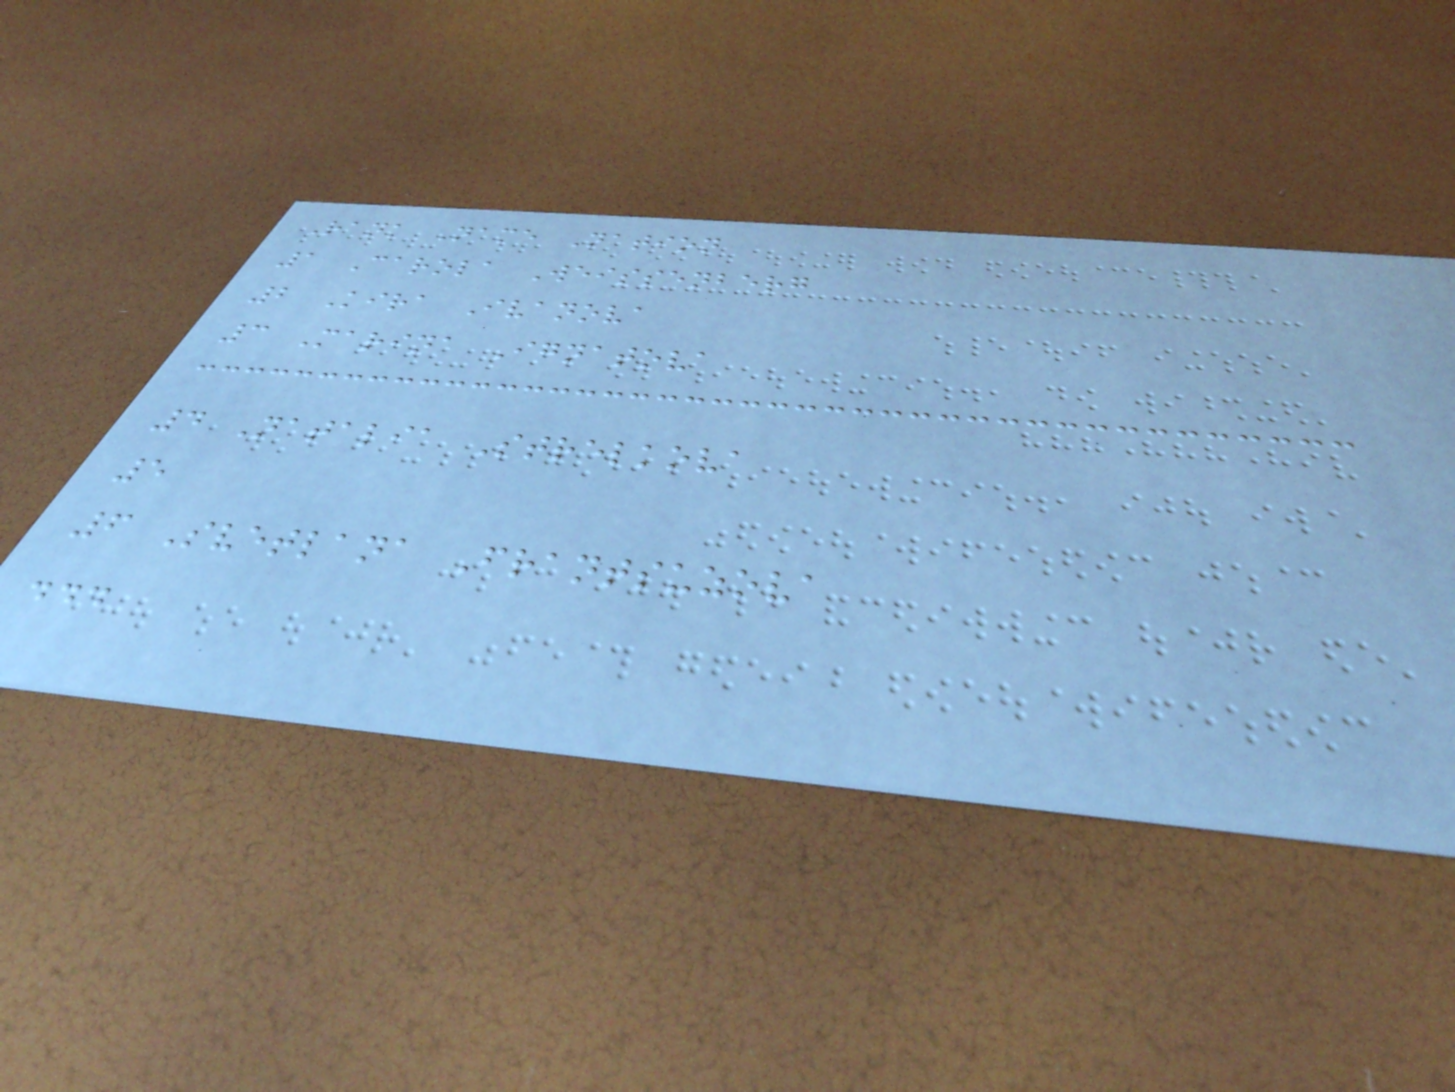Rank Name Nation
1 Carola Weissenberg
2 Kira Ivanova
3 Marina Ignatova
4 Natalia Strelkova
5
6 Svetlana Frantsuzova
...
